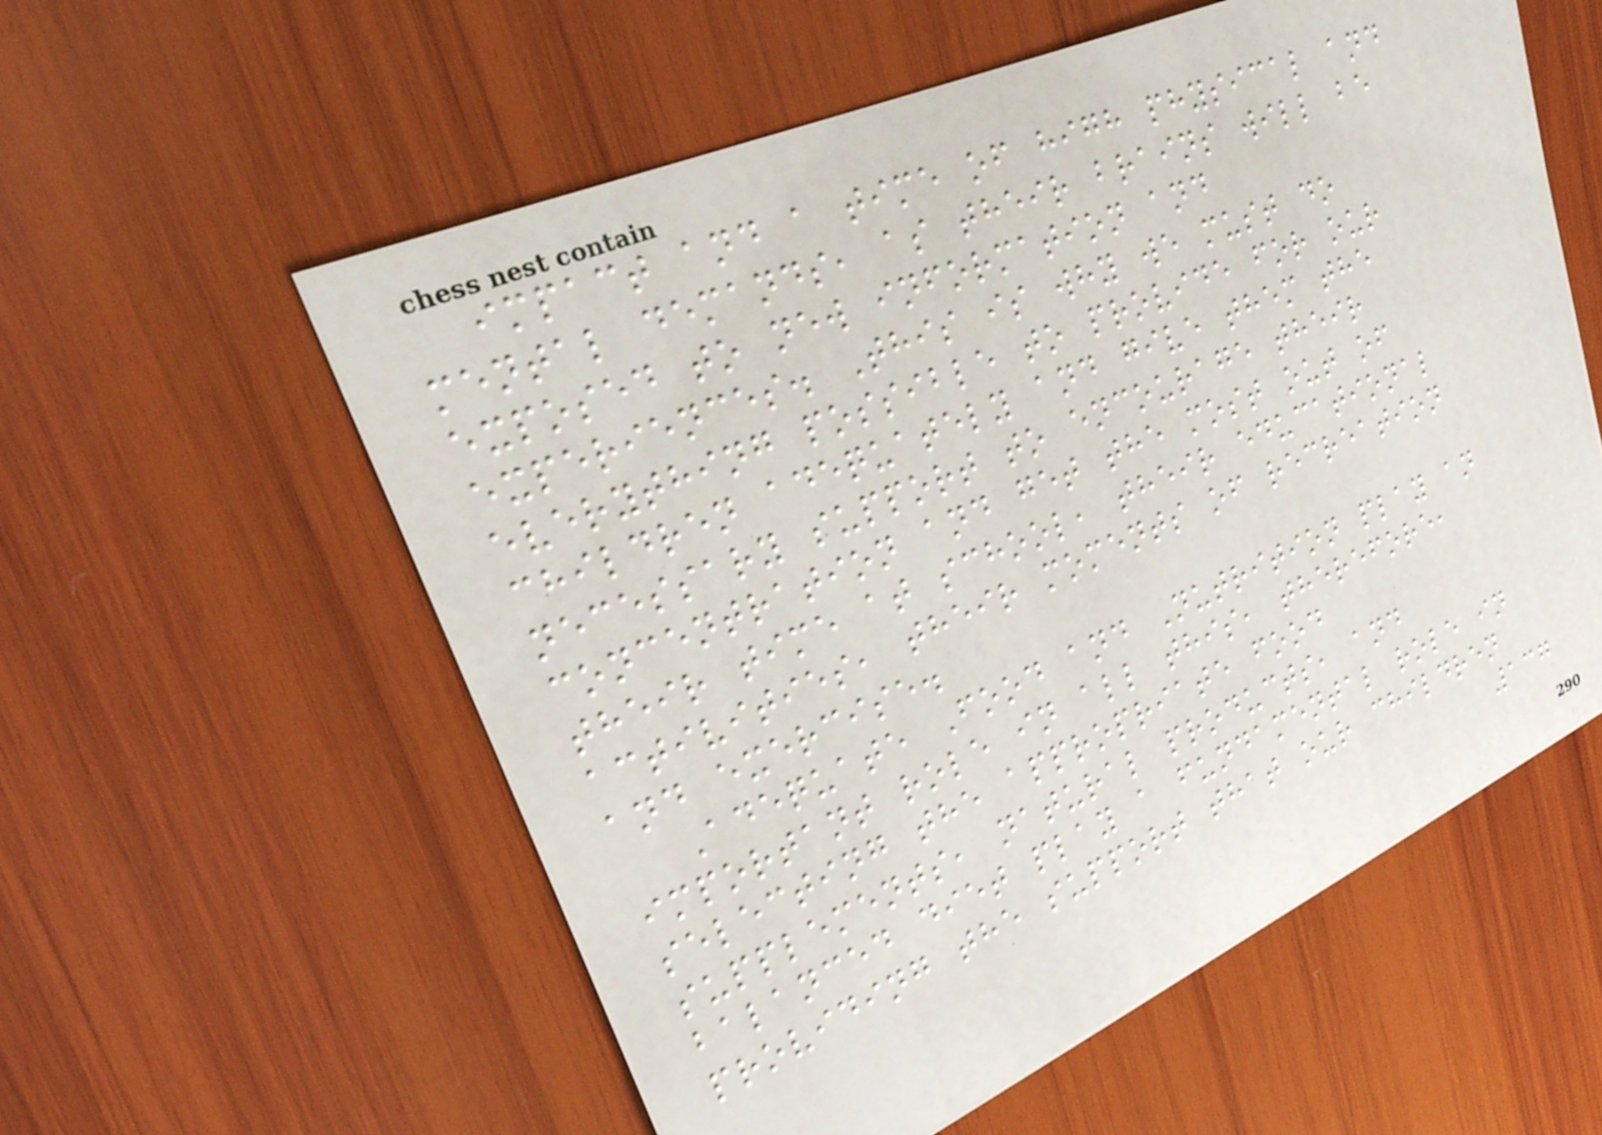impact and a time of high physical and
mental demands, as their brains will be
exposed to new information and
experiences. This is why we must do
everything possible to provide for our
children adequately and give them the
necessary support to encourage their
concentration and get the most out of
their time at school, their educational
activities, their moments of recreation
and exercise.
Adequate Food and Nutrition play an
important role in all this, therefore,
selecting the appropriate food
supplements, natural products, and
balanced diet play a fundamental role in
providing the support that our children
137
